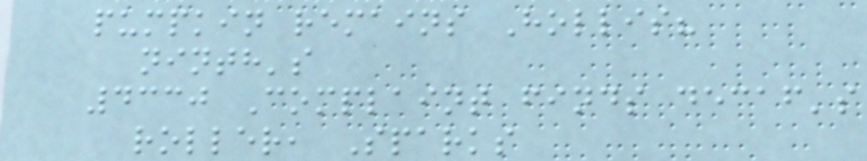pumpkin remains Hollis?
ninth's
4330 Complaint finds decaf's
roller, Sparks
